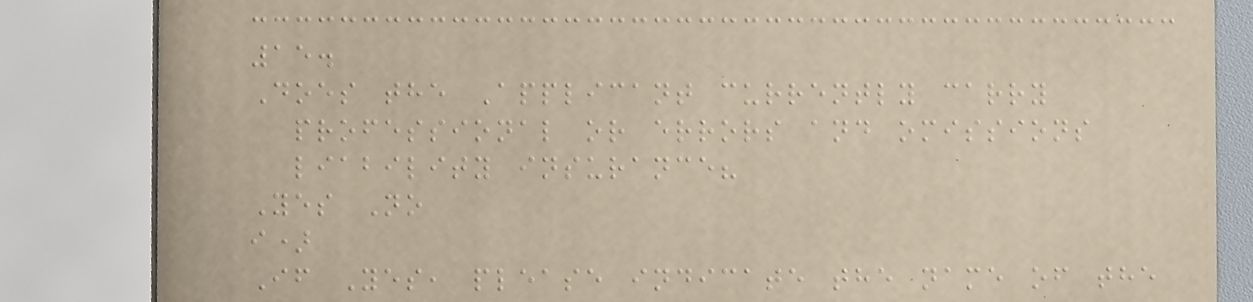15.
Does the Applicant currently carry
professional or errors and omissions
liability insurance?
Yes No
i)
If Yes, please indicate the name of the
